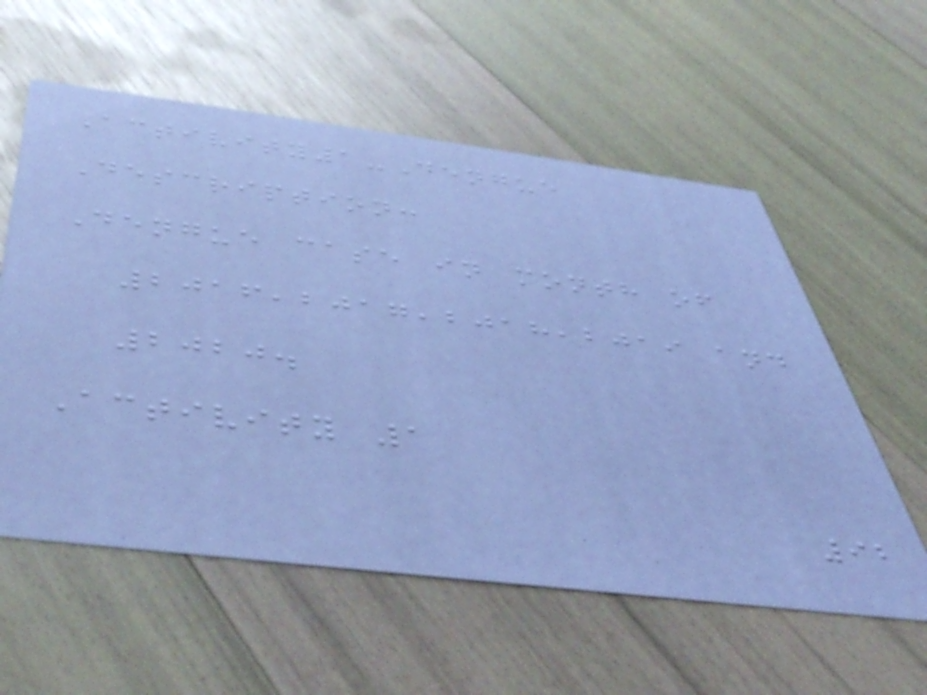Activity1-Dengue
Description:
Dengue case in month of
2016,2017,2018,2019 and
2020.
Activity 1
92
